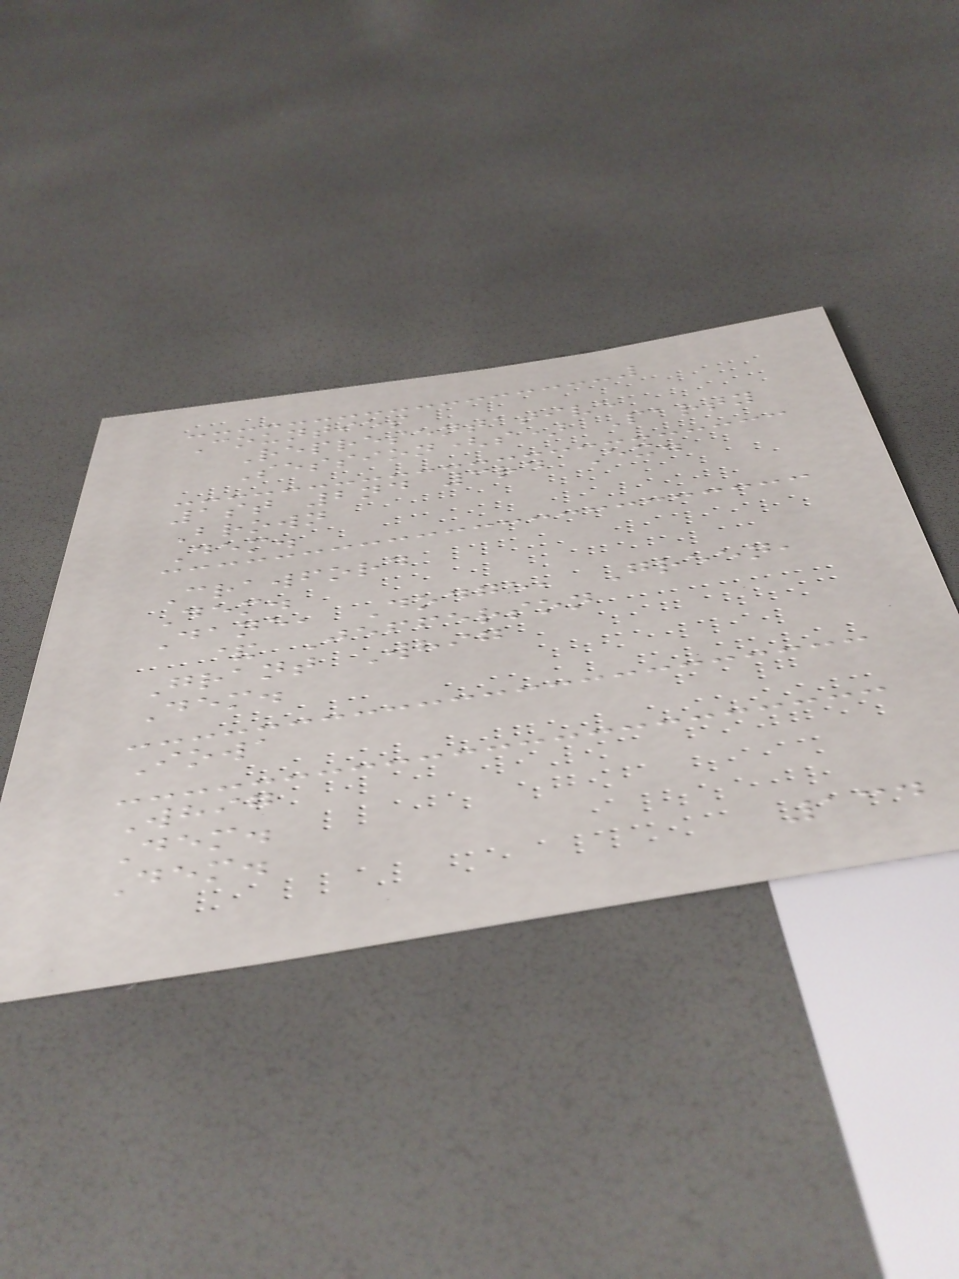Counties
Representative
Session(s) Party
1st 2nd 3rd Ex.
Brown
Dem.
Crawford
Dem.
Dane, Dodge, Green,
& Jefferson
Grant Whig
Dem.
Iowa
Whig
Dem.
Dem.
134
